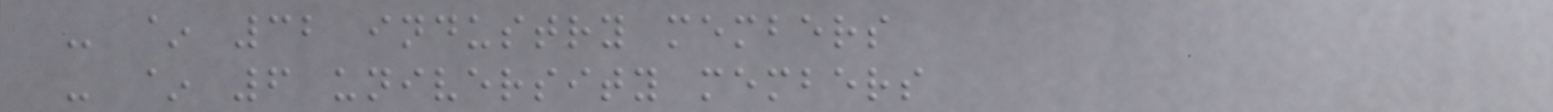- ~ 32 industry members
- ~ 6 university members
